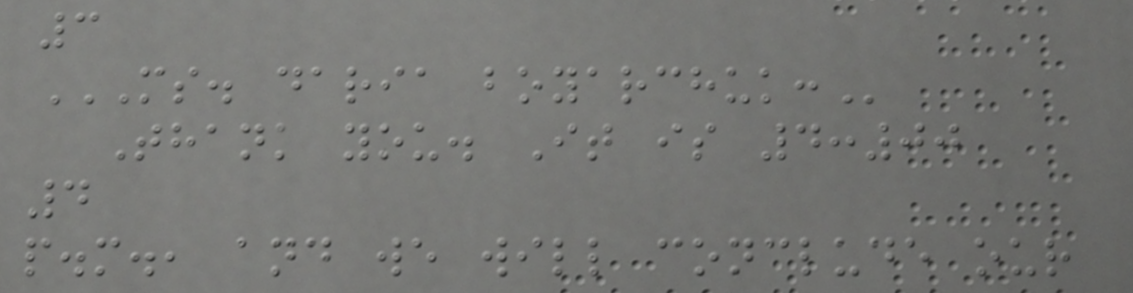3
MS. DARIA BOYARCHUK:
Thank you. It is 4:00
4
p.m., and we will conclude our
